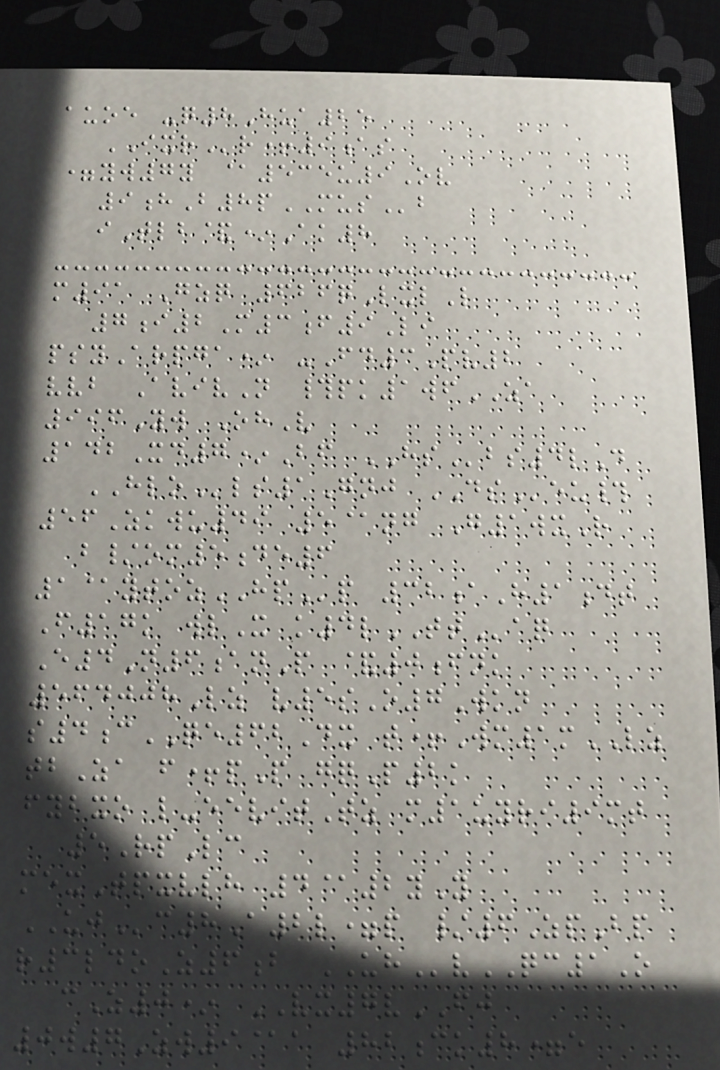auoe -q8Hua25
IXRr+9as
=yw7y @535u9Ov
9hB8pMUSb
iTlb&*Ak8
m91 Gzq 626qLxlL
7i2M3f9Li
psyArpga* -Fd3Pv2
vvb AvivN #pk1wfZA
996Yw OhV
142Xd7*Bf HSbs4lD
HLOls1Gnj DSeu#
56Zkwu49 5@ng G1wxR
b/om5de6
1@ytozHPp 32aH1dt
F17k wlX k4lTTaq
E4N6anP &0fnk
564008Lz v5sO7Wkn
s4cQE62Dx t+Wm1mLZ
tbZa f+pP gqP2k
fybxo l-eevitTz m1uyri9mt
5RpLc
mexTpxvlh 4@2yY
UJc8A2l=p /6ZpBp
r3ldoZ6b UHvQC1O
cZ0* VX7vFJ
0w7Zw9@a 82ck8=e
